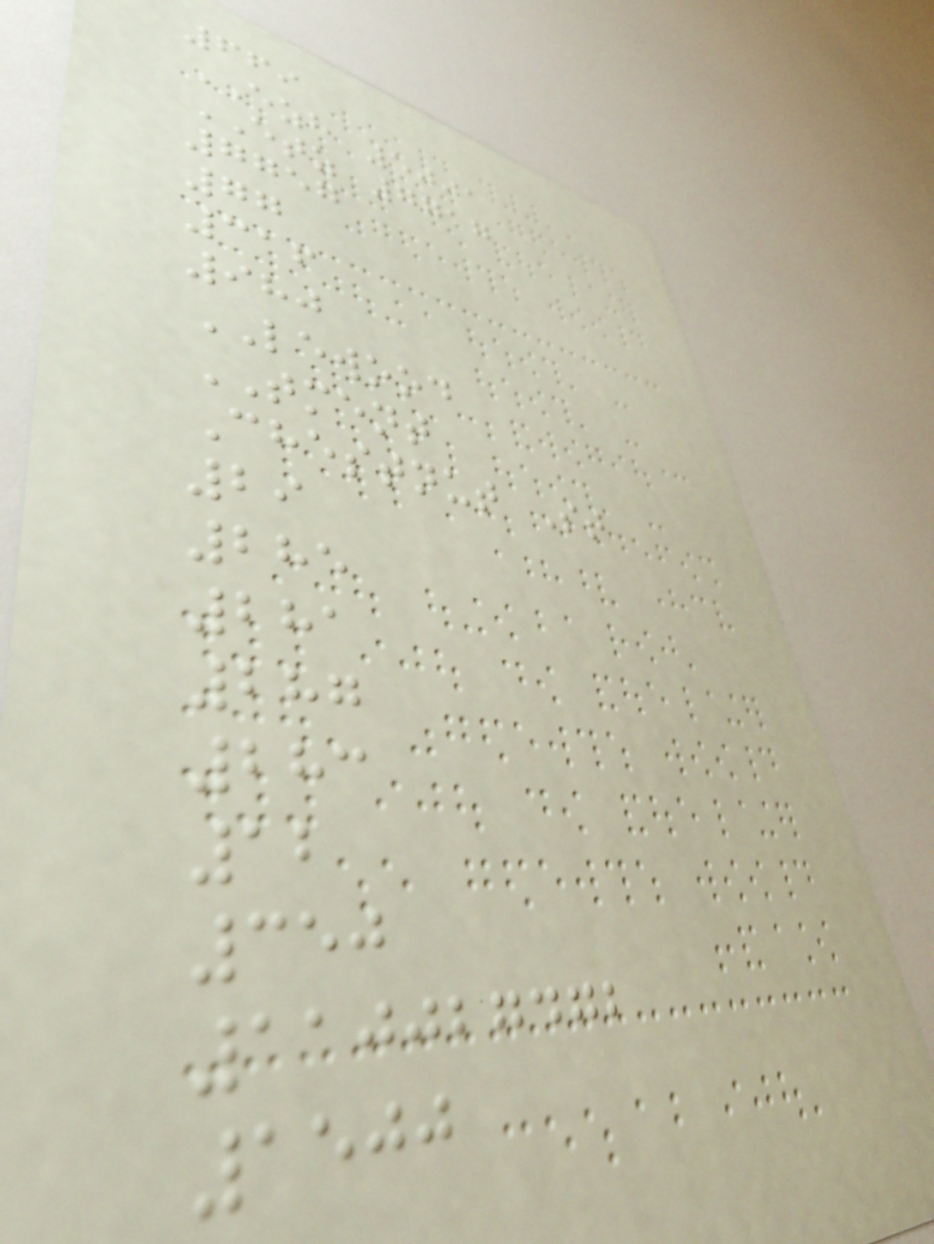669
EZH 5001
ETZ 7717
7757
77
316
980
LEWOOD
TMENT
Chestnut St
29
285
281
287
283
12
350
110027472
1500
